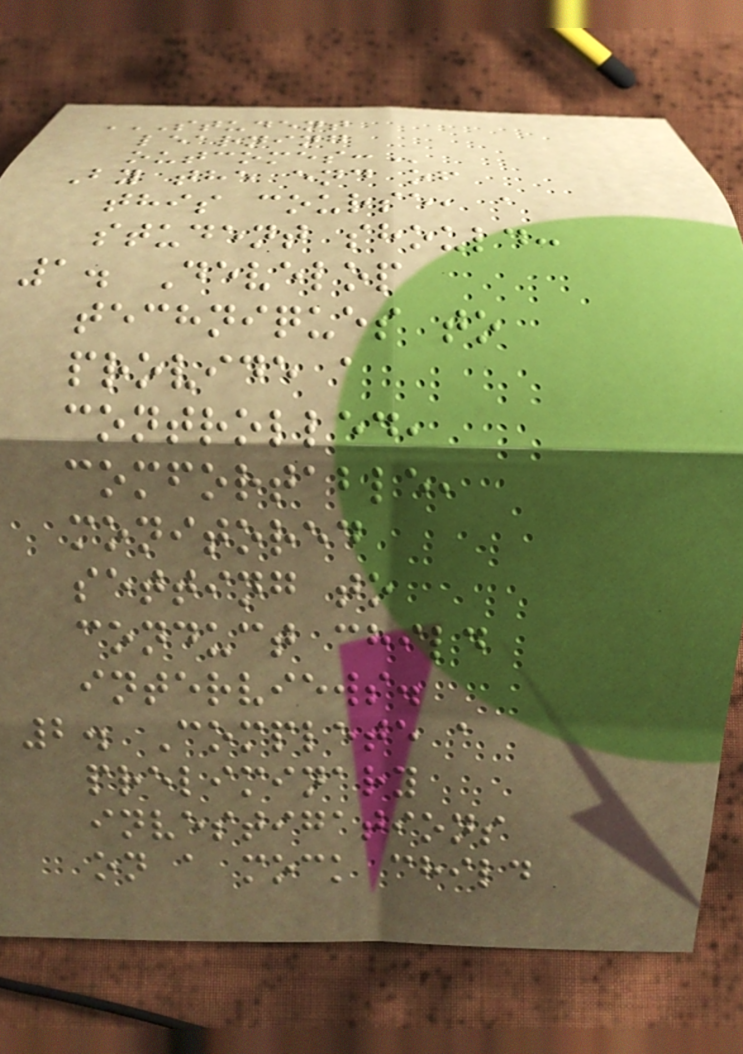STUDENT
LEARNING
OUTCOMES:
By the end of
this course, a
student should:
1. Develop
techniques to
provide a
controlled,
comfortable,
monitored
setting to
conduct child
interviews.
2. Complete a
preliminary
investigations
on a mock child
